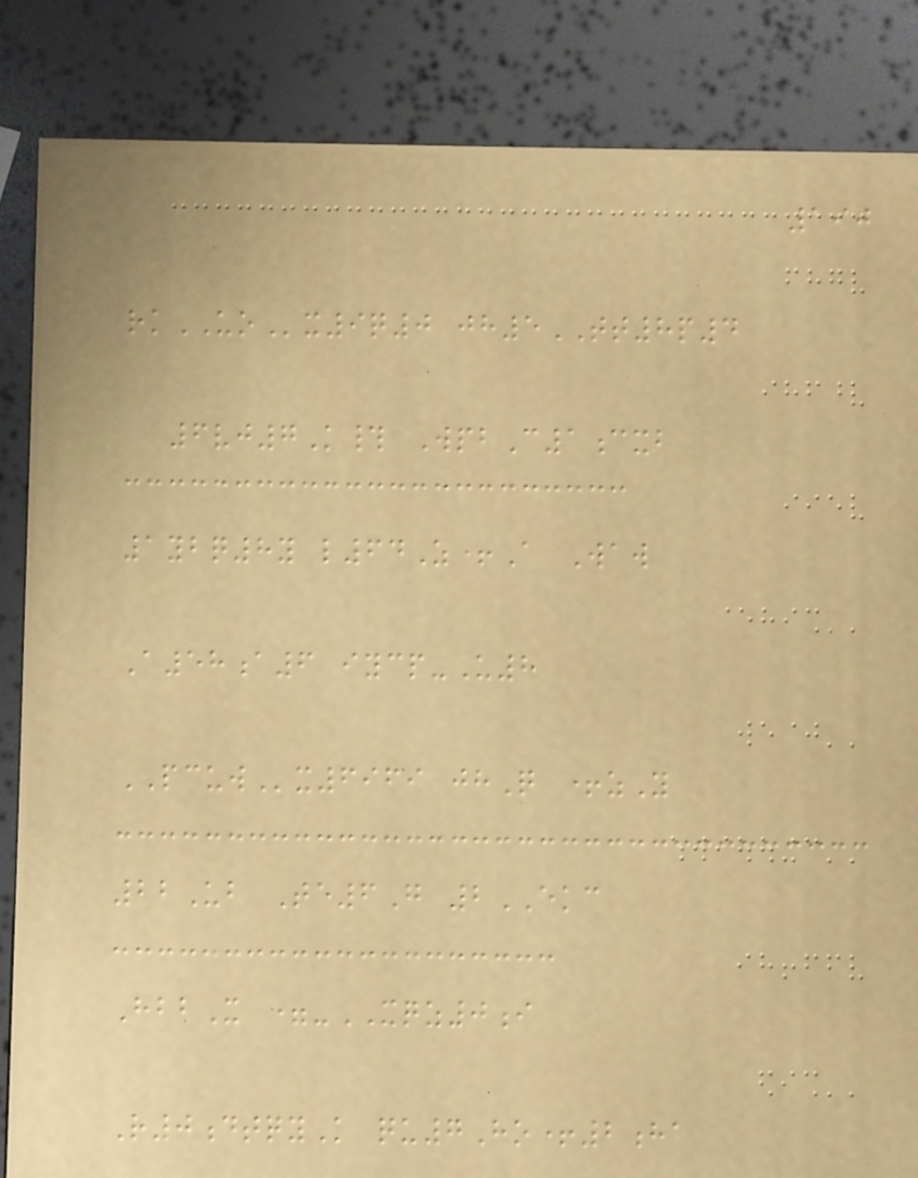190
rkUOx9q0 jh5TT8p4
6vj7K# WpbC1cxb
1ybq8y l64Z+A Waw
A58a6 iycp-U8
PCUWx6969 jhQ +zY
22Ub Te6G 2EKC
HbbX =-XQZ0i
R0dtqyK qu7Ho+2ha
